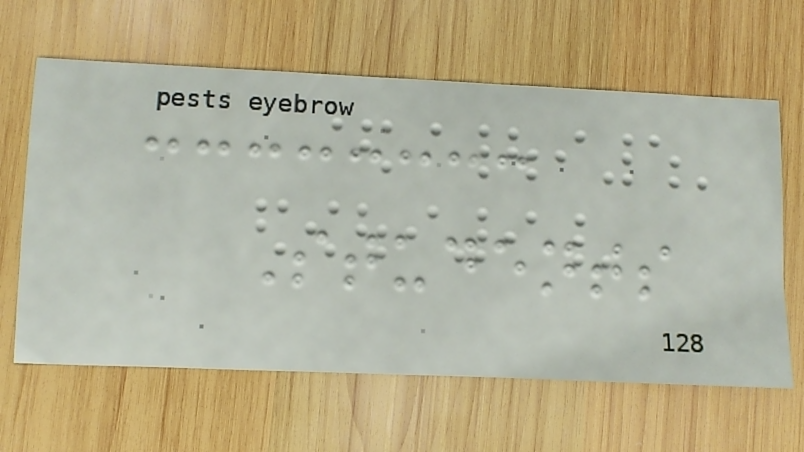Students
